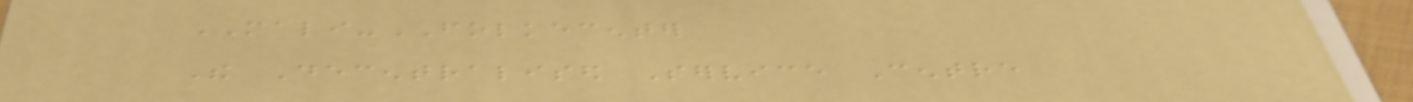MALI-FOLKECENTER
The Decentralised Service Centre
